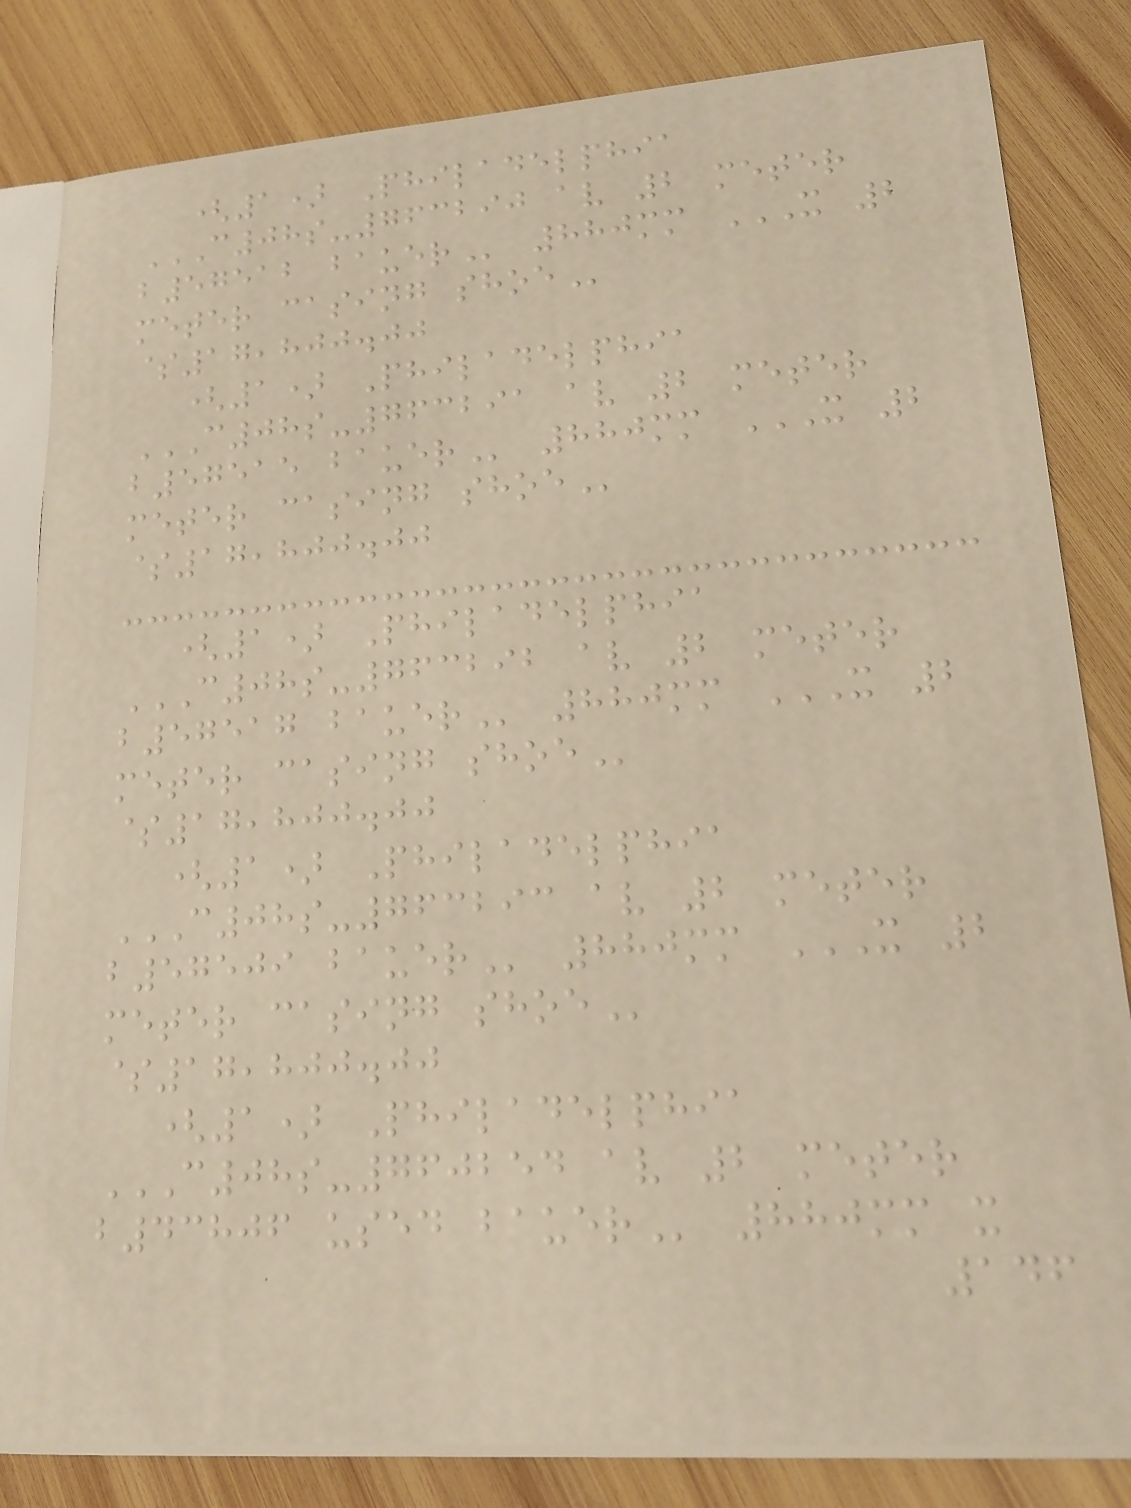(1) Philadelphia
C08S-763290 AV 2 METER
B57512 BAUER 880mm X 2
METER CASING SHOE
$17,800.00
(1) Philadelphia
C08S-763291 AV 2 METER
B57515 BAUER 880mm X 2
METER CASING SHOE
$17,800.00
(1) Philadelphia
C08S-763292 AV 2 METER
B57517 BAUER 880mm X 2
METER CASING SHOE
$17,800.00
(1) Philadelphia
C08S-763293 AV 2 METER
B57509 BAUER 880mm X 2
METER CASING SHOE
$17,800.00
(1) Philadelphia
C08S-760254 AV 2 METER
B43806 USED BAUER 880mm x
146
